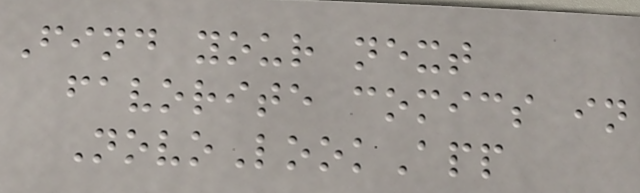Find your next
favorite comics in
NovoLookApp
